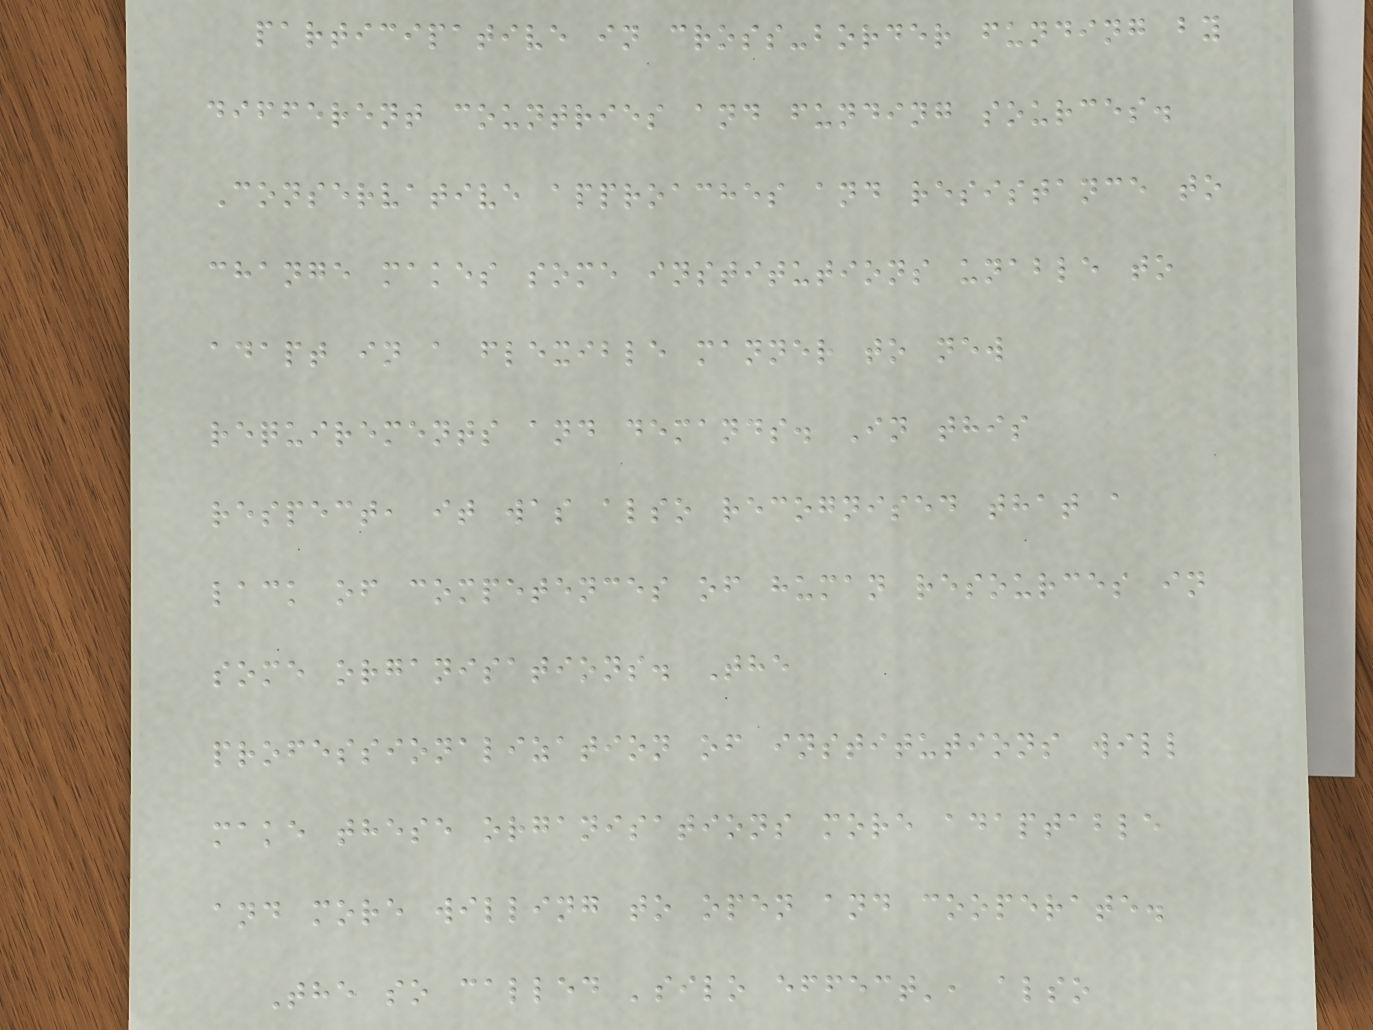participative in cross-border funding by
different countries and funding sources.
Conservative approaches and resistance to
change makes some institutions unable to
adapt in a flexible manner to new
requirements and demands. In this
respect, it was also recognised that a
lack of competences of human resources in
some organisations. The
professionalization of institutions will
make these organisations more adaptable
and more willing to open and cooperate.
The so called 'silo effect', also
